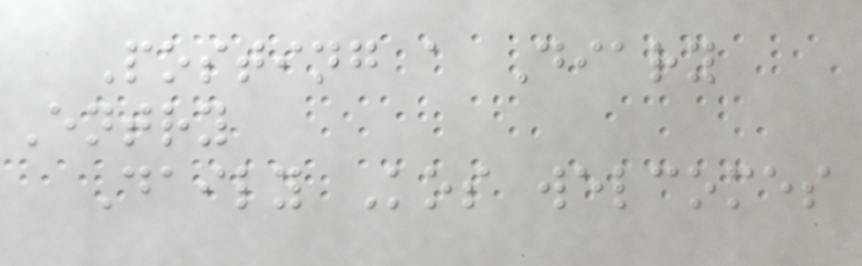Posting a Diary
Entry
Daily Kos welcomes
